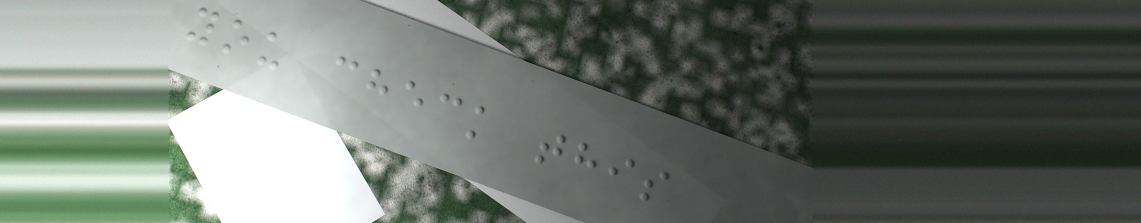you check this
